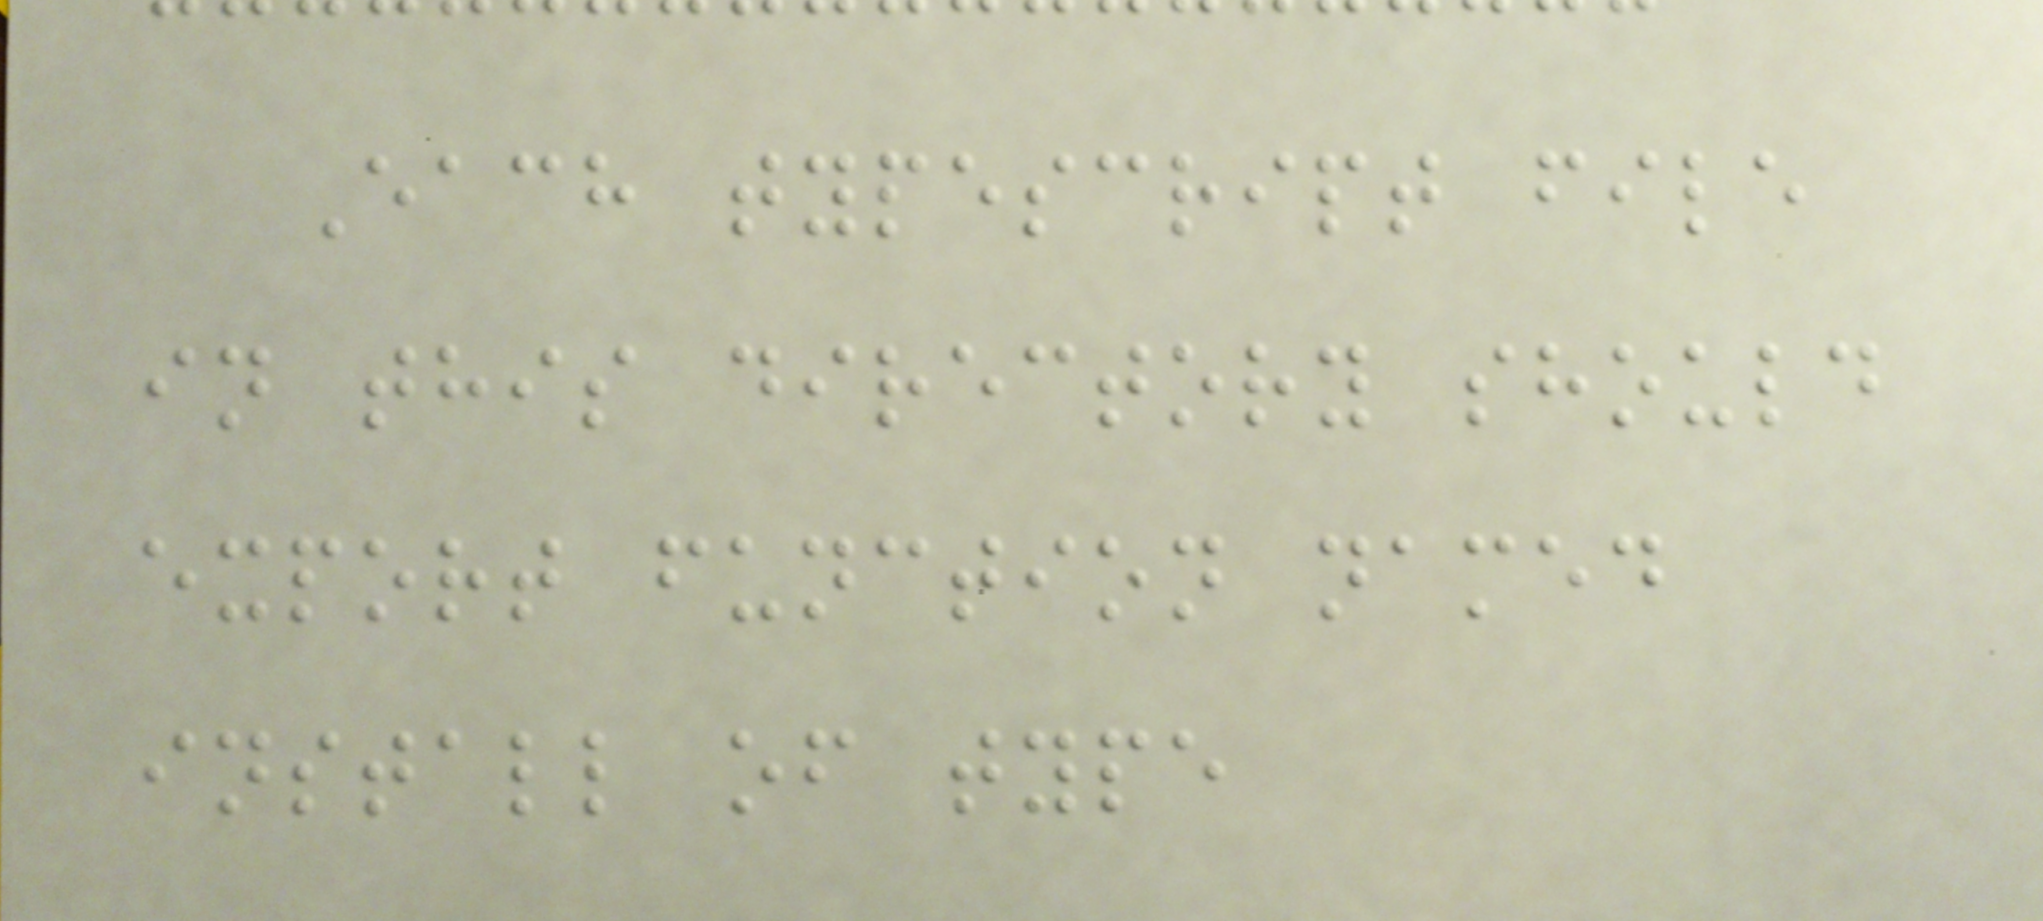Each typescript file
in this directory should
export function named
install of type
